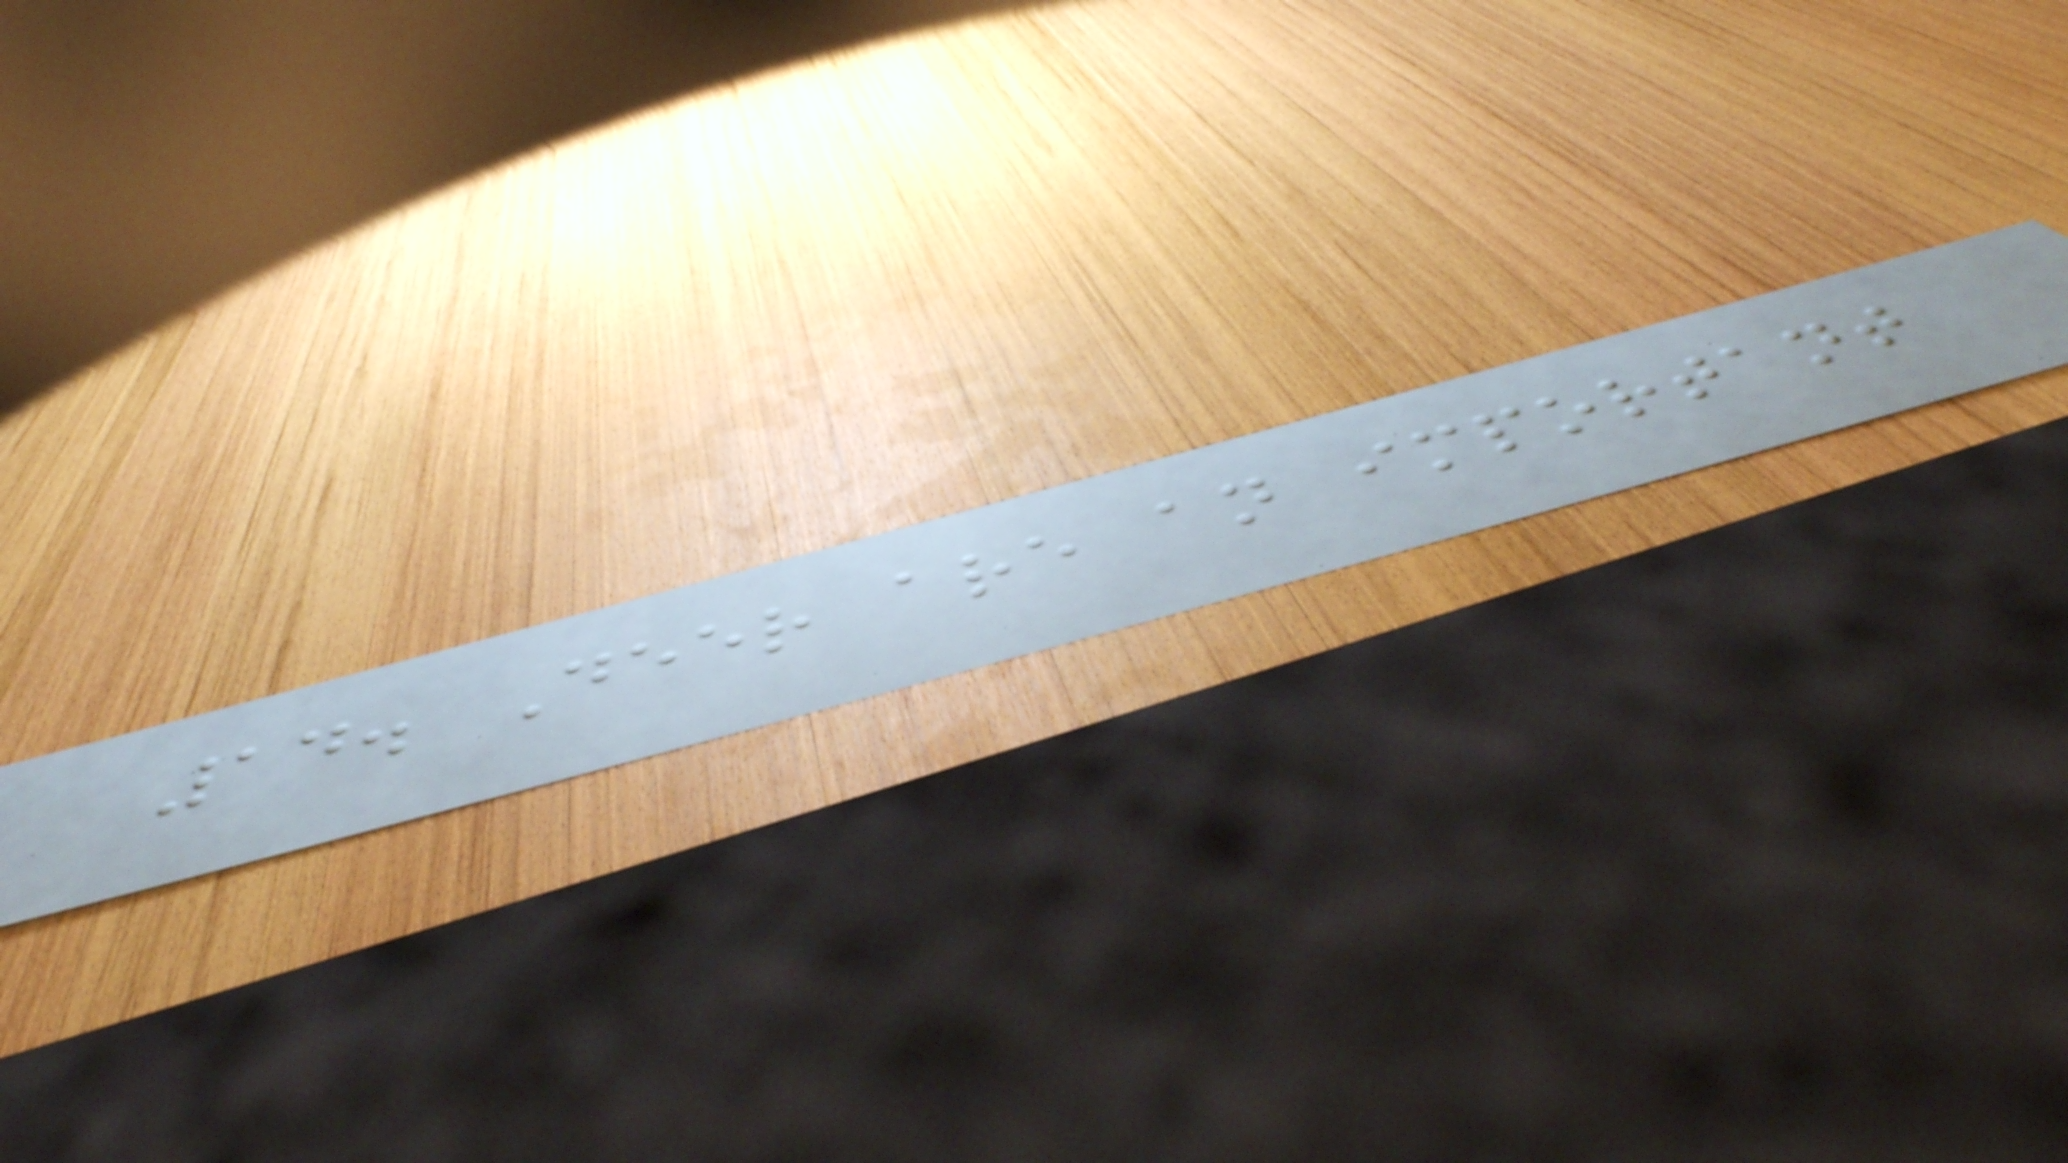14. Deer are an important
